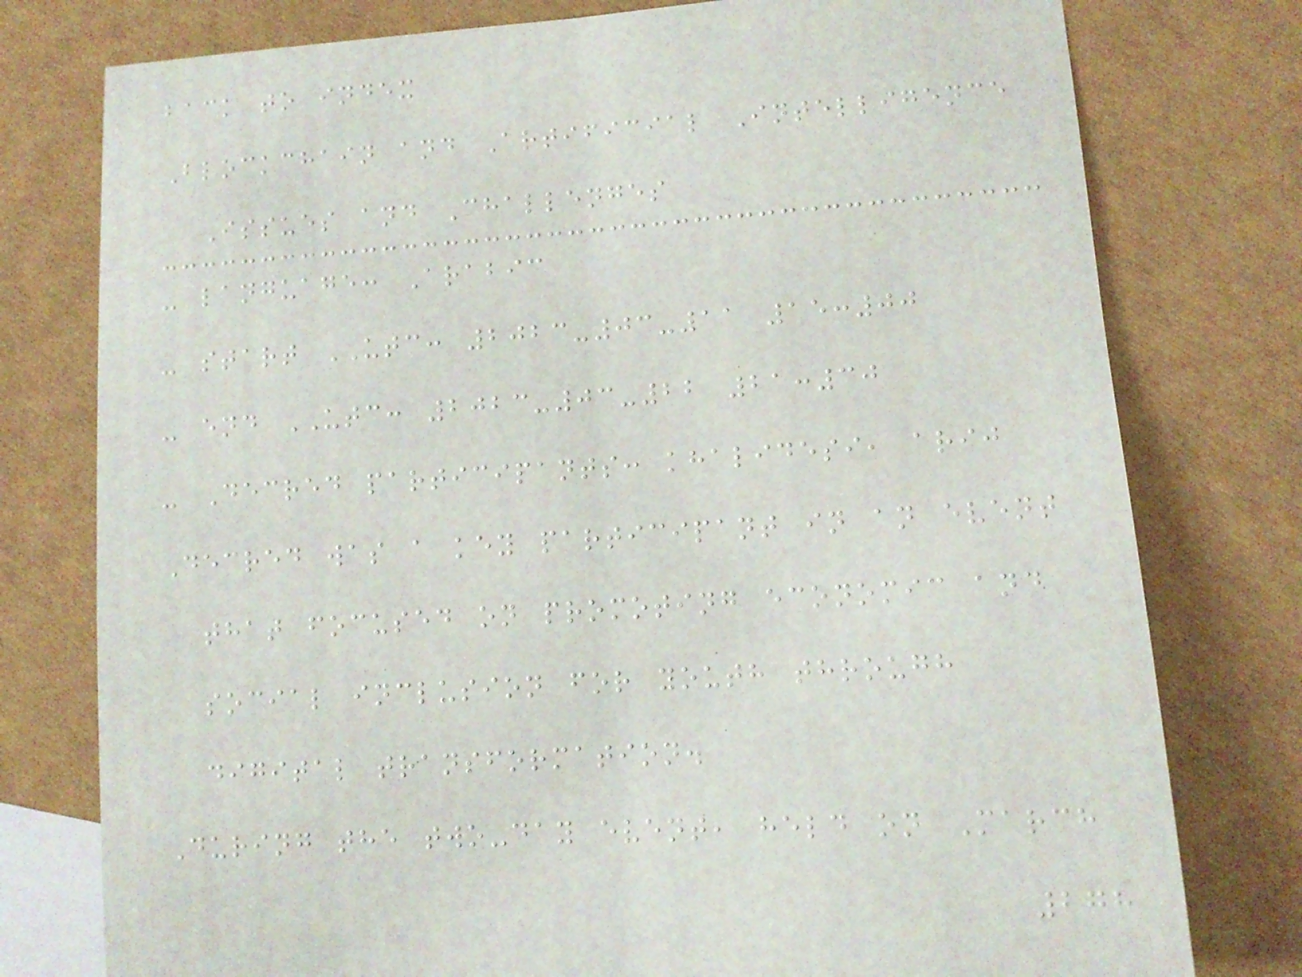back to index
Blockchain and Artificial Intelligence
Issues and Challenges
- language: Arabic
- start UTC: 2023-03-11 15:00
- end UTC: 2023-03-22 21:30
- Decred participants: khalidesi, arij
Decred was a key participant in an event
that focused on promoting economic and
social inclusion for youth through
digital transformation.
During the two-day event, held on March
278
